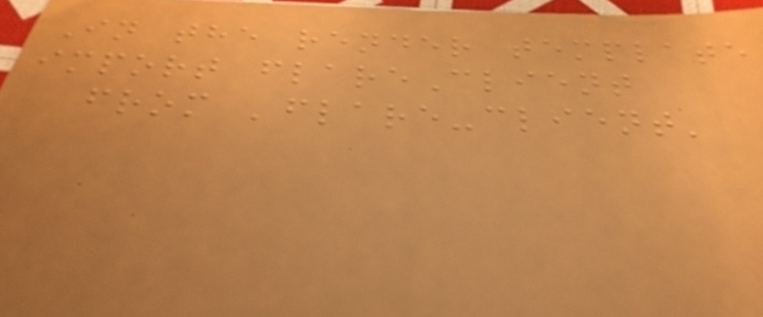In the render template
import flareClient
from 'flare-client'
